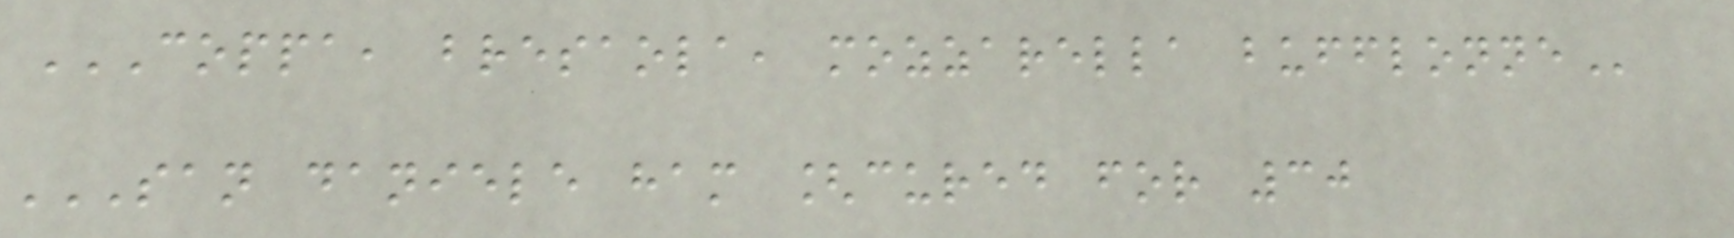COPPA, BRESAOLA, MOZZARELLA BUFFLONNE
SAN DANIELE HAM [CURED FOR 30
